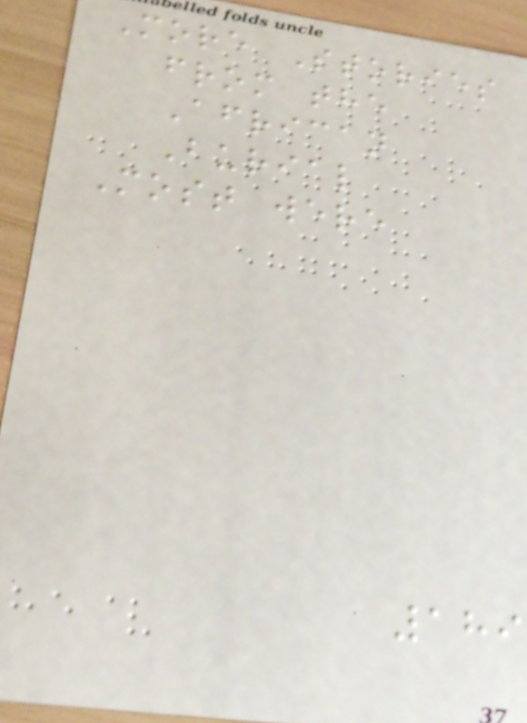More Stories
from the
African
Burial
Most were
189
